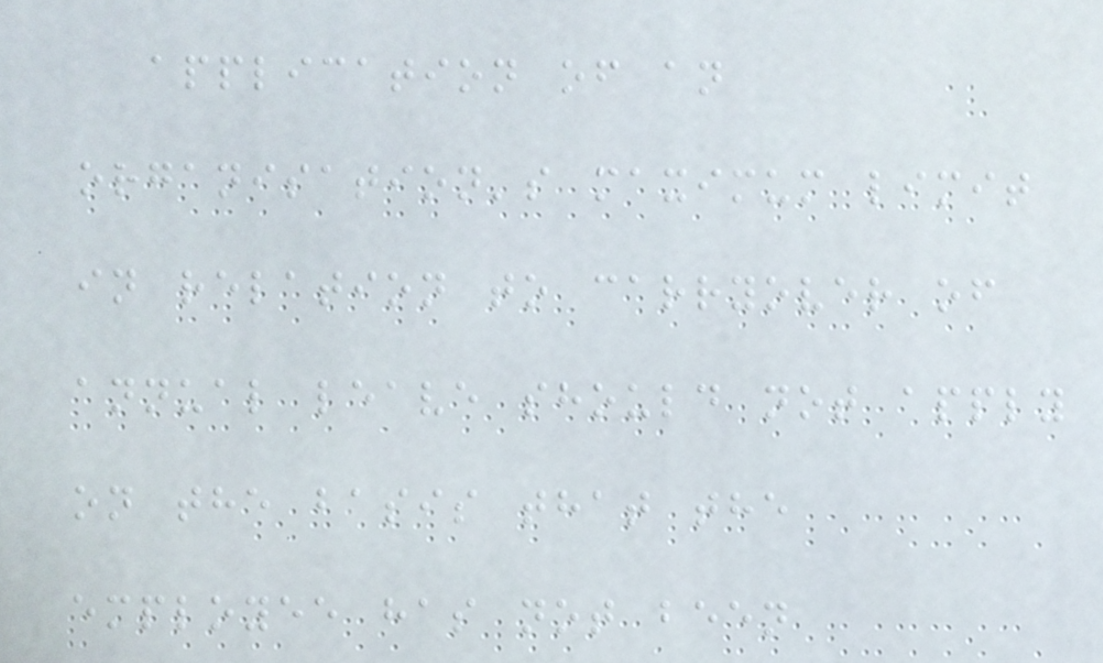application of an
organisation's maximum limit
in relation to carryover of
annual leave should not apply
on the basis that the
employee has not been
